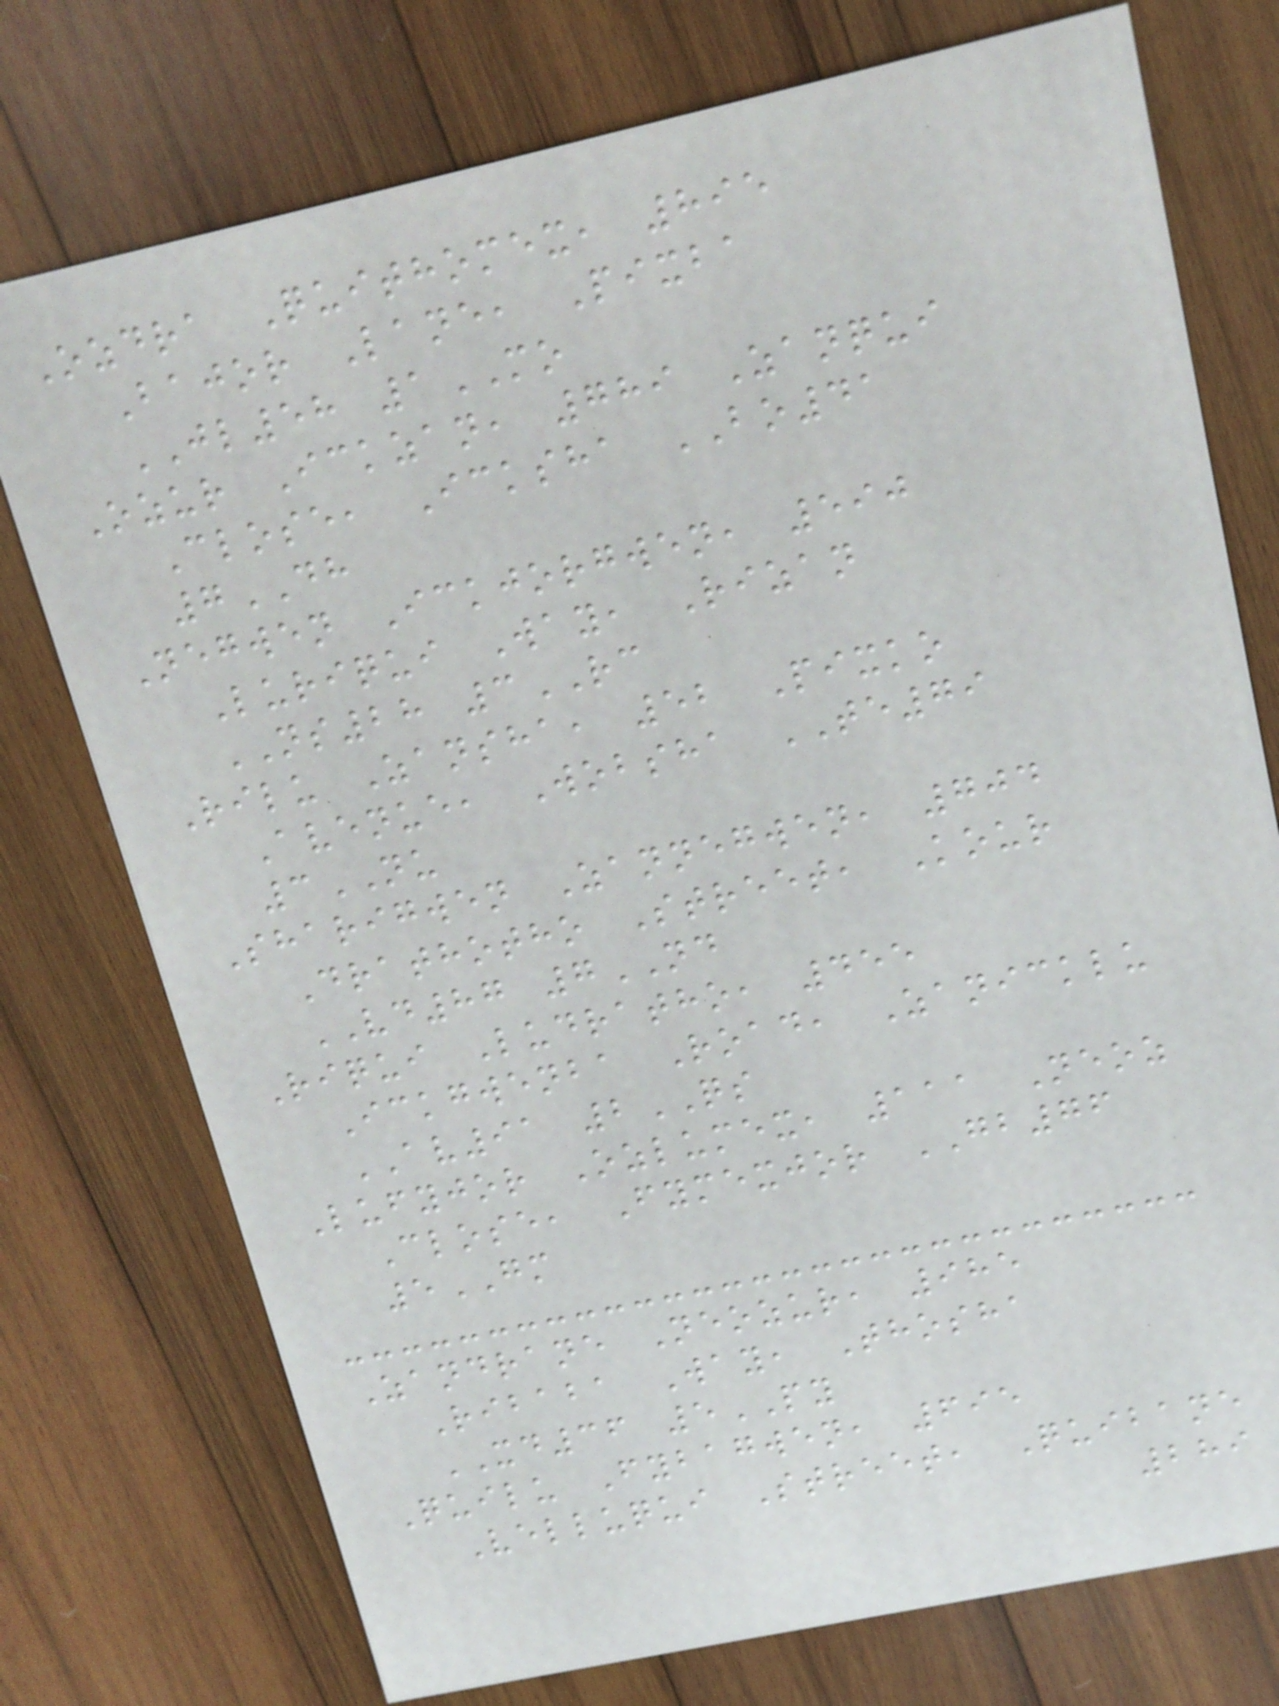Ozdra Quithomex, 895
Bajor Lane, Pixba
JL58 1MO
Ozur Ickzan, 789 Zanqui
Close, Icksha BO41
7DH
Negwen Ickjorgwen, 590
Luriqui Way, Rizan
NS28 3RC
Rilu Zansha, 52 Pixko
Avenue, Wobsha TE79
3NU
Sharigwen Zannegwen, 704
Drathotho Street, Kour
VD87 7ND
Riqui Ludratho, 455
Ickgwenba Road, Zanicklu
AV91 2QS
Lufyjor Ozlumex, 111 Neoz
Close, Fymexjor GB76
5GM
Zandrane Neozur, 985
Ribaba Way, Thosha
XD36 5PY
Quilu Fybagwen, 695
Velluqui Street, Quibane
289
